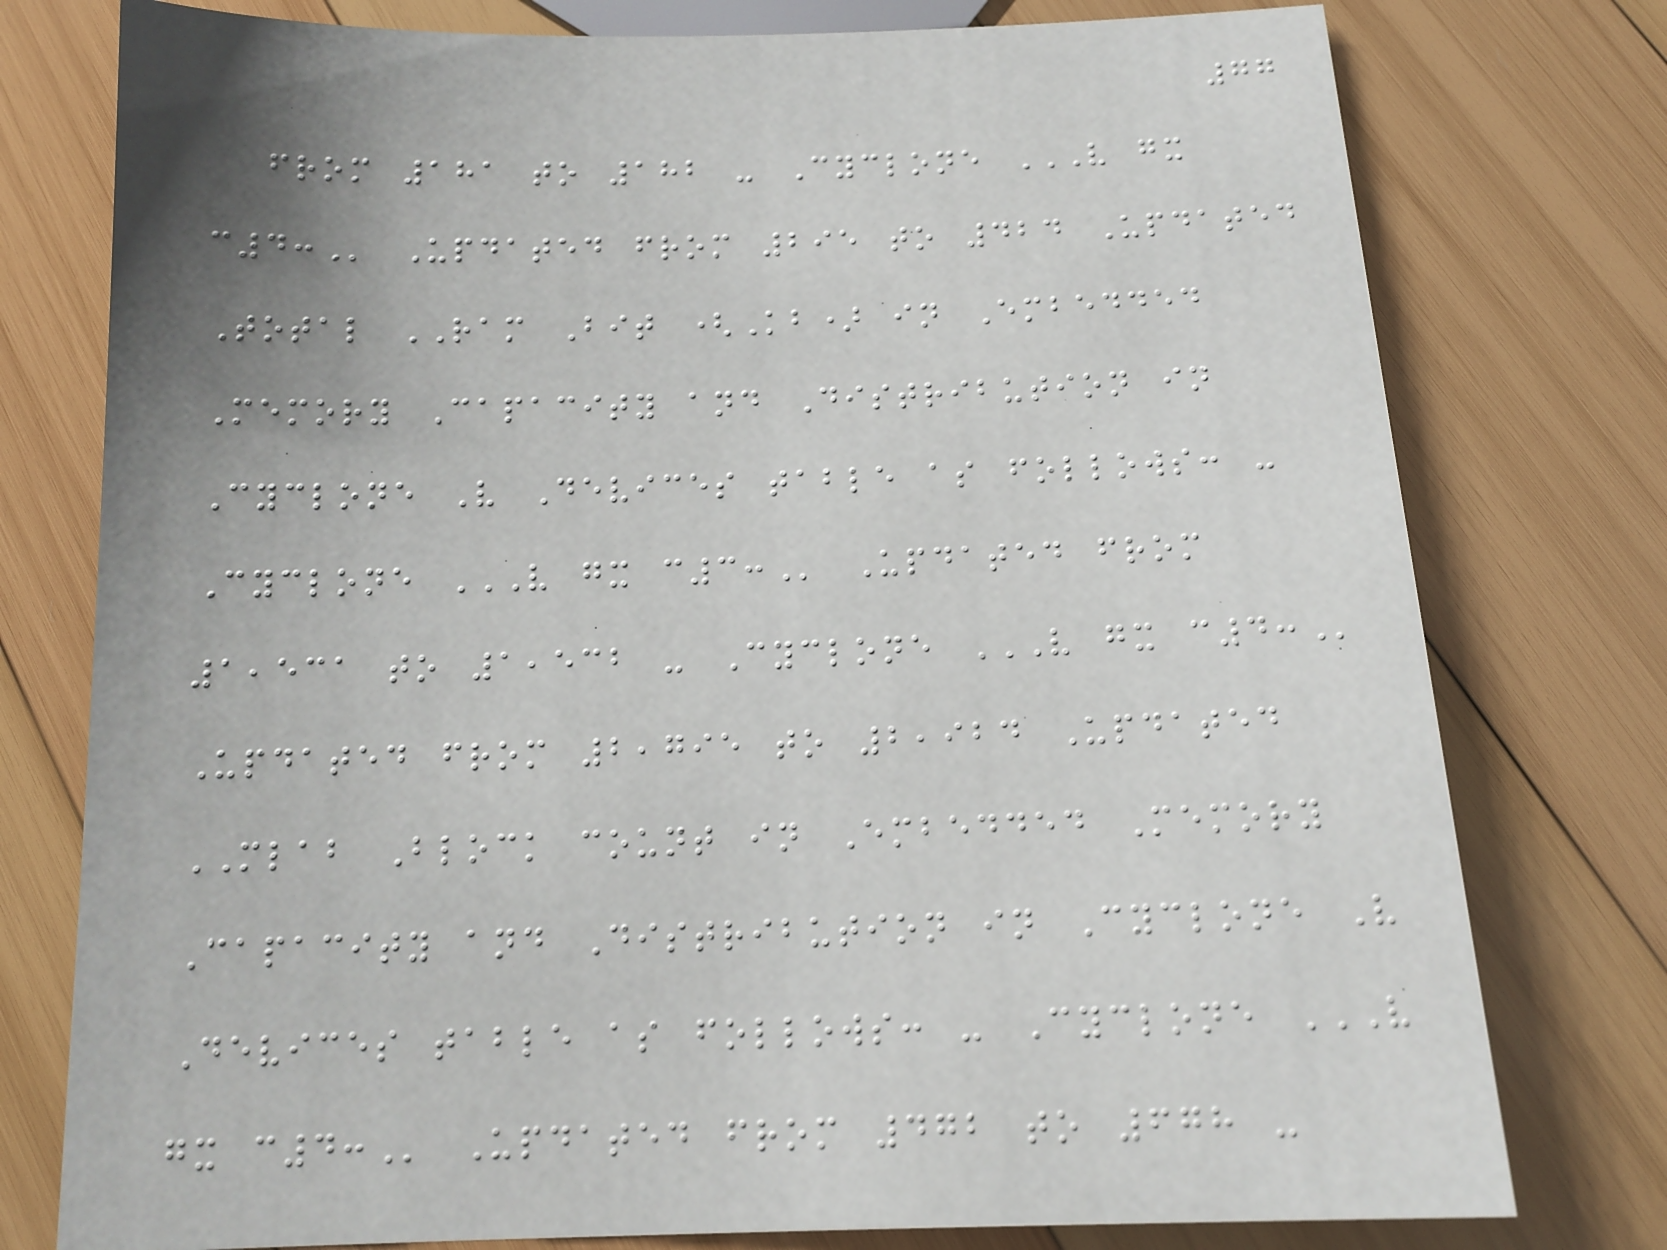77
from 181 to 182 - Cyclone V GX
C4: Updated from 295 to 424 Updated
Total RAM Bit (Kb) in Embedded
Memory Capacity and Distribution in
Cyclone V Devices table as follows: -
Cyclone V GX C3: Updated from
1,531 to 1,532 - Cyclone V GX C4:
Updated from 2,795 to 2,924 Updated
MLAB Block count in Embedded Memory
Capacity and Distribution in Cyclone V
Devices table as follows: - Cyclone V
GX C4: Updated from 472 to 678 -
